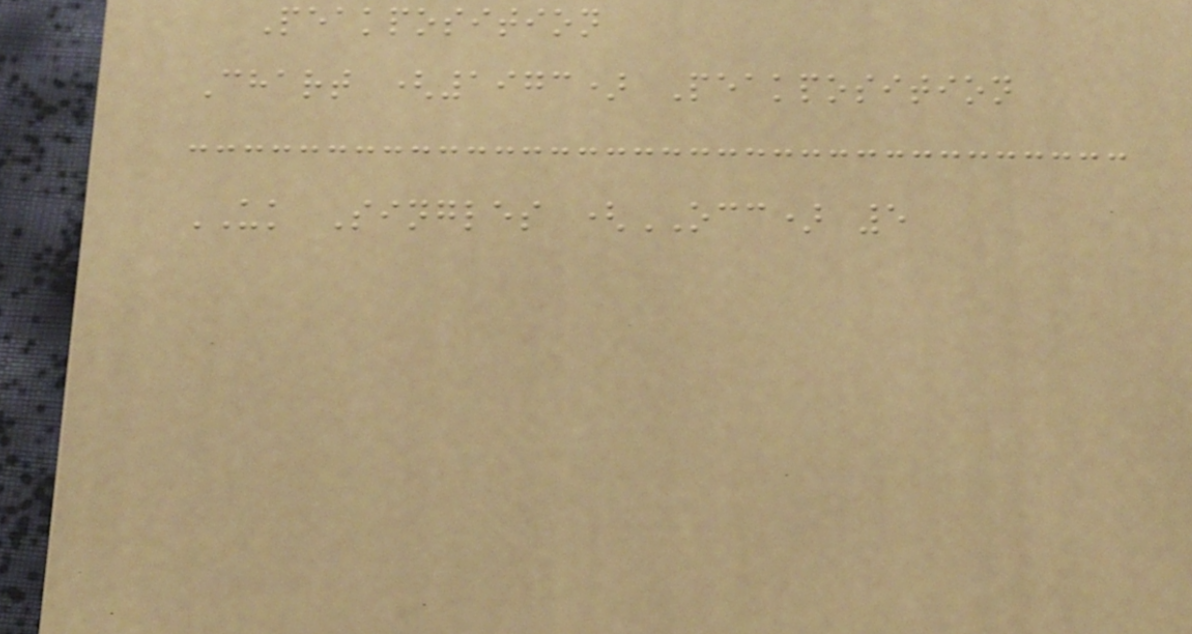Peakposition
Chart (1973) Peakposition
UK Singles (OCC) 5
